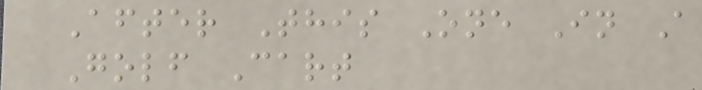After This One In A
Golf Cart
